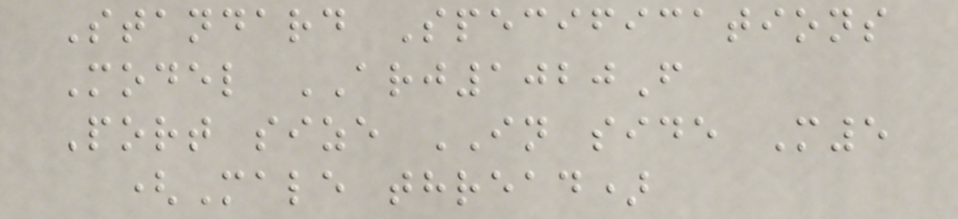Standard Specifications
Model ARJ1020F
Port size IN side M5
(Male thread)
